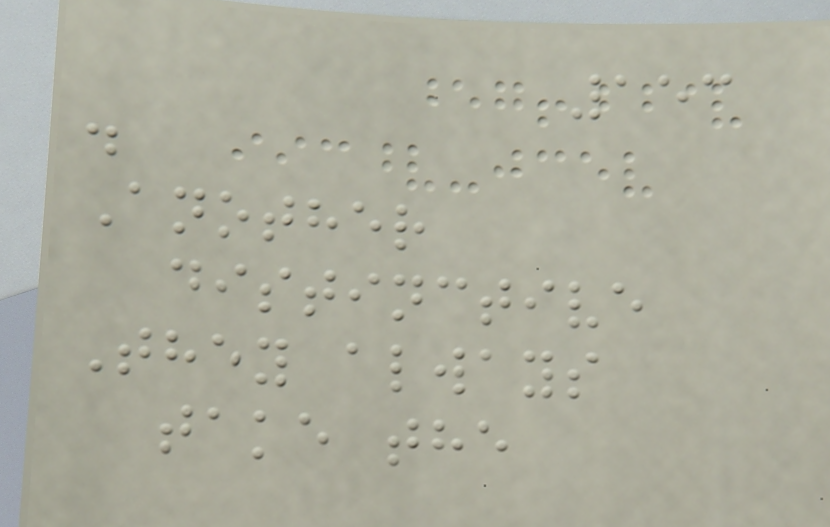153
.
Another
distinctive
They always
take the
